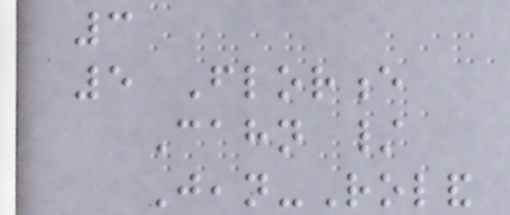3
5 Florence
Cahn /
Jean-Roland
